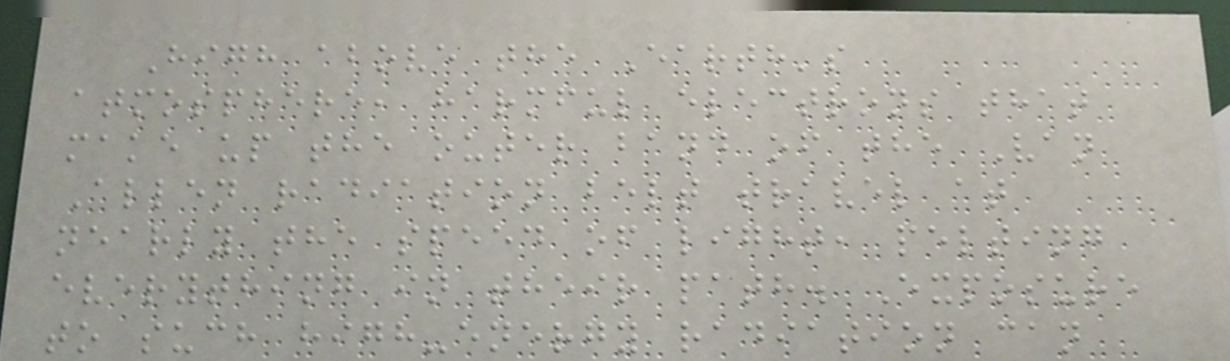High above the Earth's
atmosphere, harmful electrons that
make up the outer band of the Van
Allen radiation belt travel at
nearly the speed of light, pelting
everything in their path. Exposure
to such high-energy radiation can
